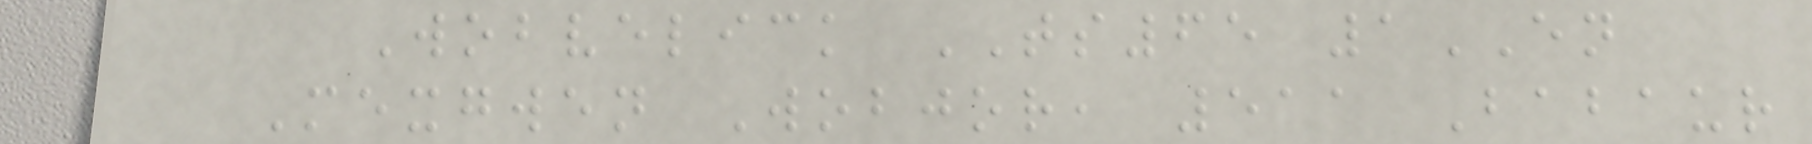Wobvelick TS65 1EN
Mexgwen Wobjor, 511 Babaur
